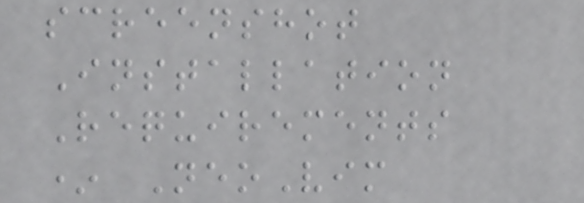screenshot
Installation
Requirements
* NeoVim
